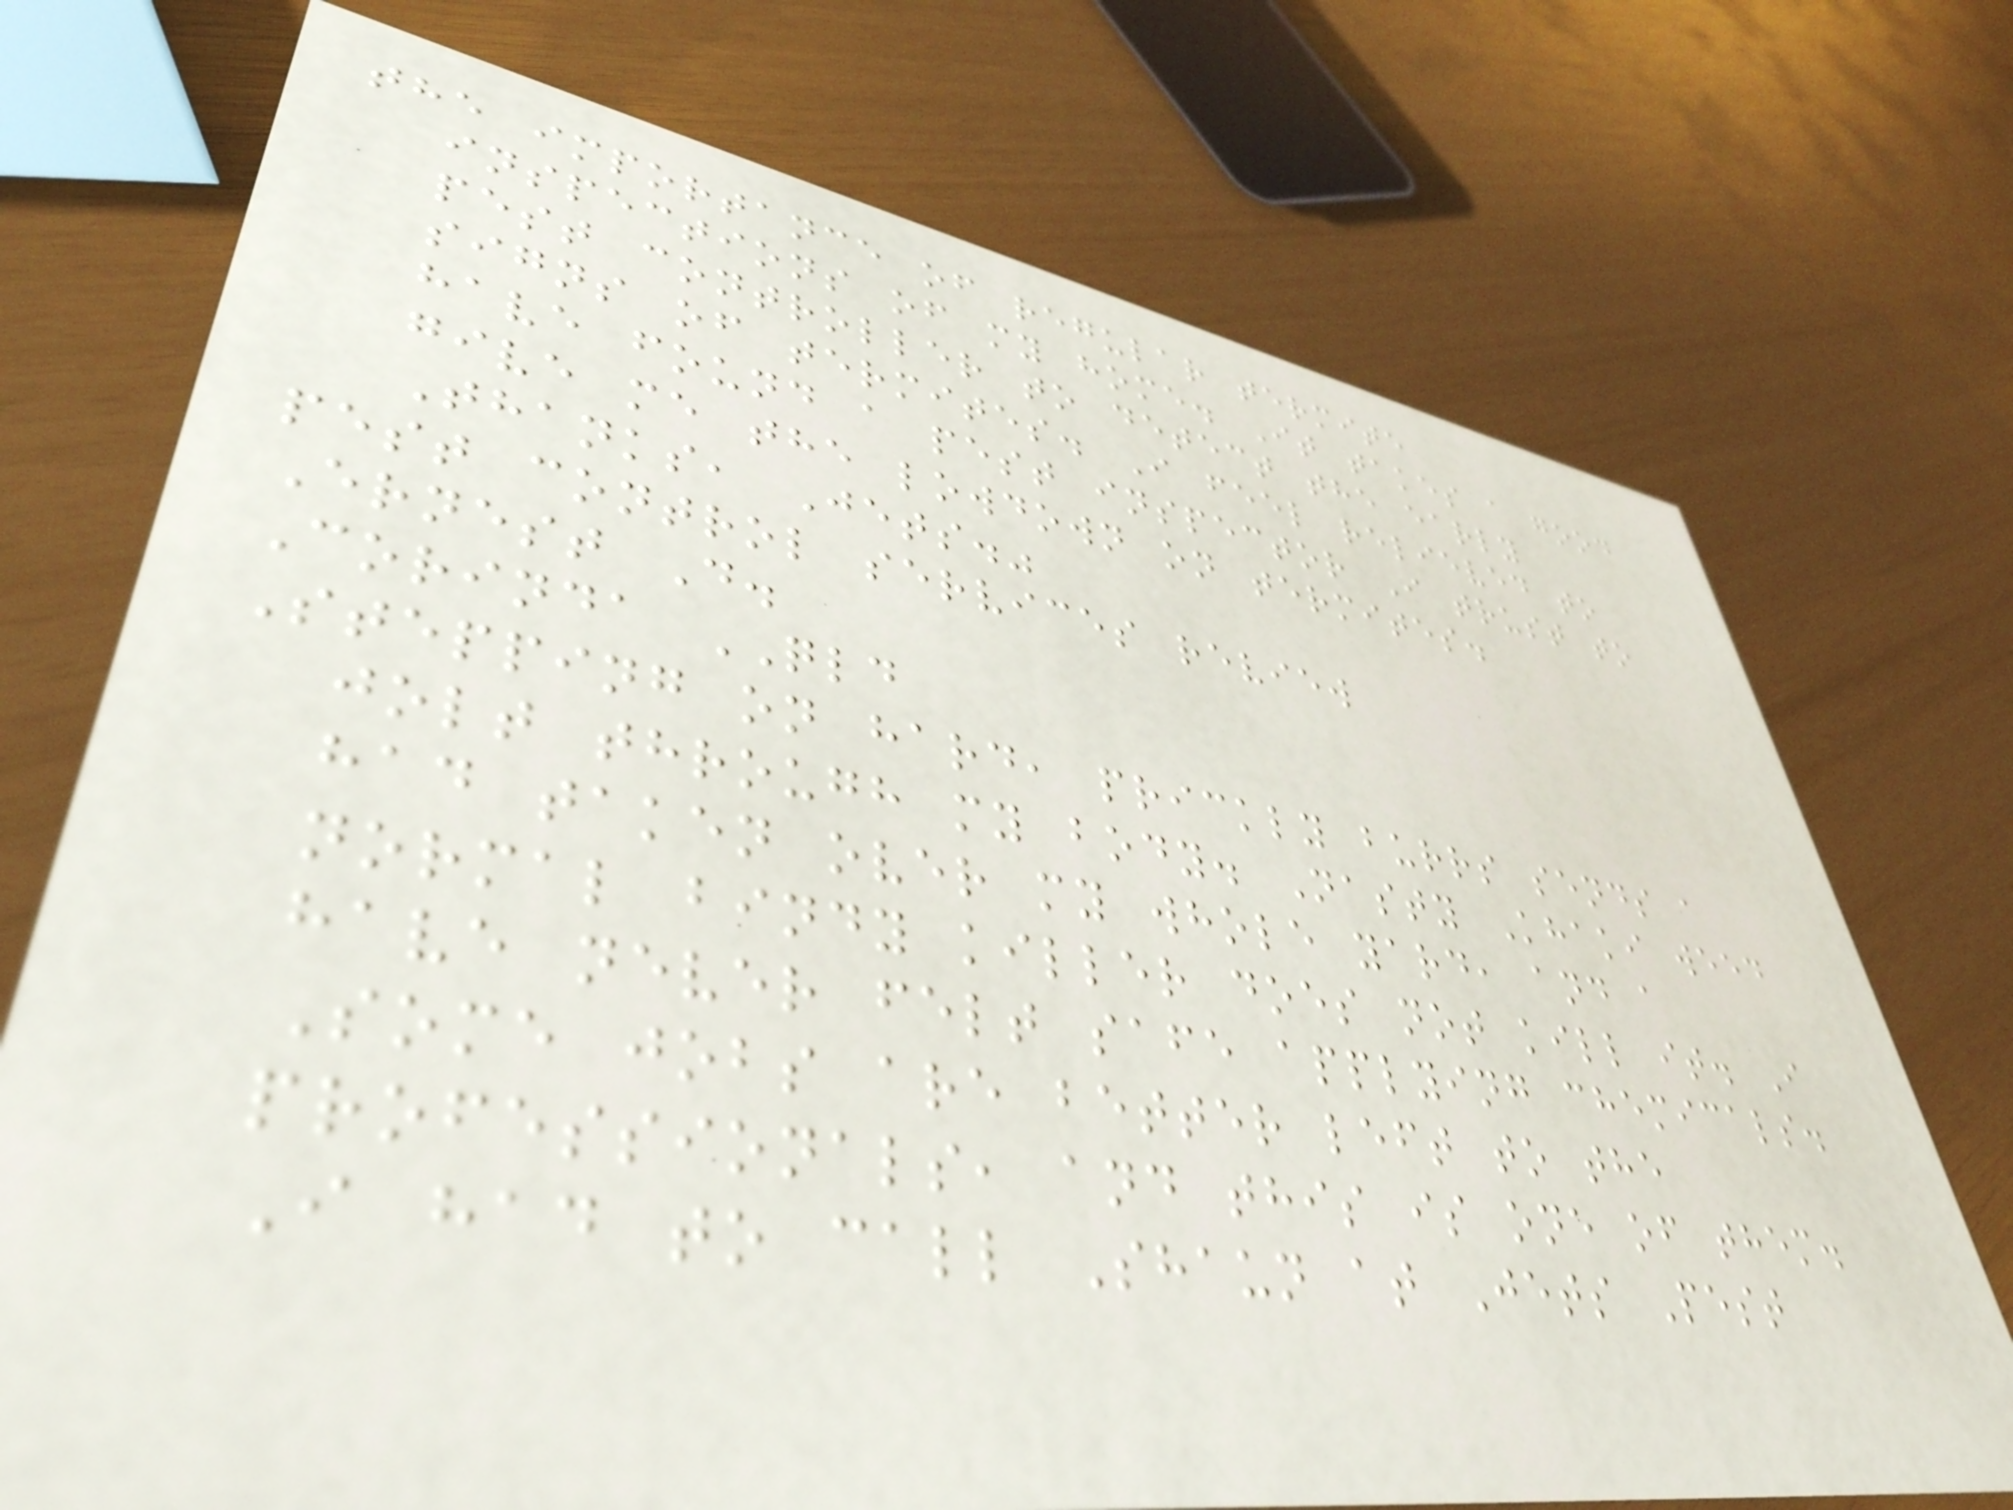the importance of regular termite
inspections of my home. It takes a good
pest controller to detect the early
signs of termites. I feel relieved to
have found a pest inspector I trust to
give me the lowdown on termites.
Thanks, Jets."
pest control services review
Ernest D.
Corinda QLD
Stepping on hard, prickly burrs sends a
jolt through my body. Nasty Khaki weed
had taken over my whole yard, and a
normal bindy killer does not kill it. I
have never felt safe applying chemicals.
Some jobs are better left to the
professionals, and this is one of them.
I had to call Shaun at Jets Pest
